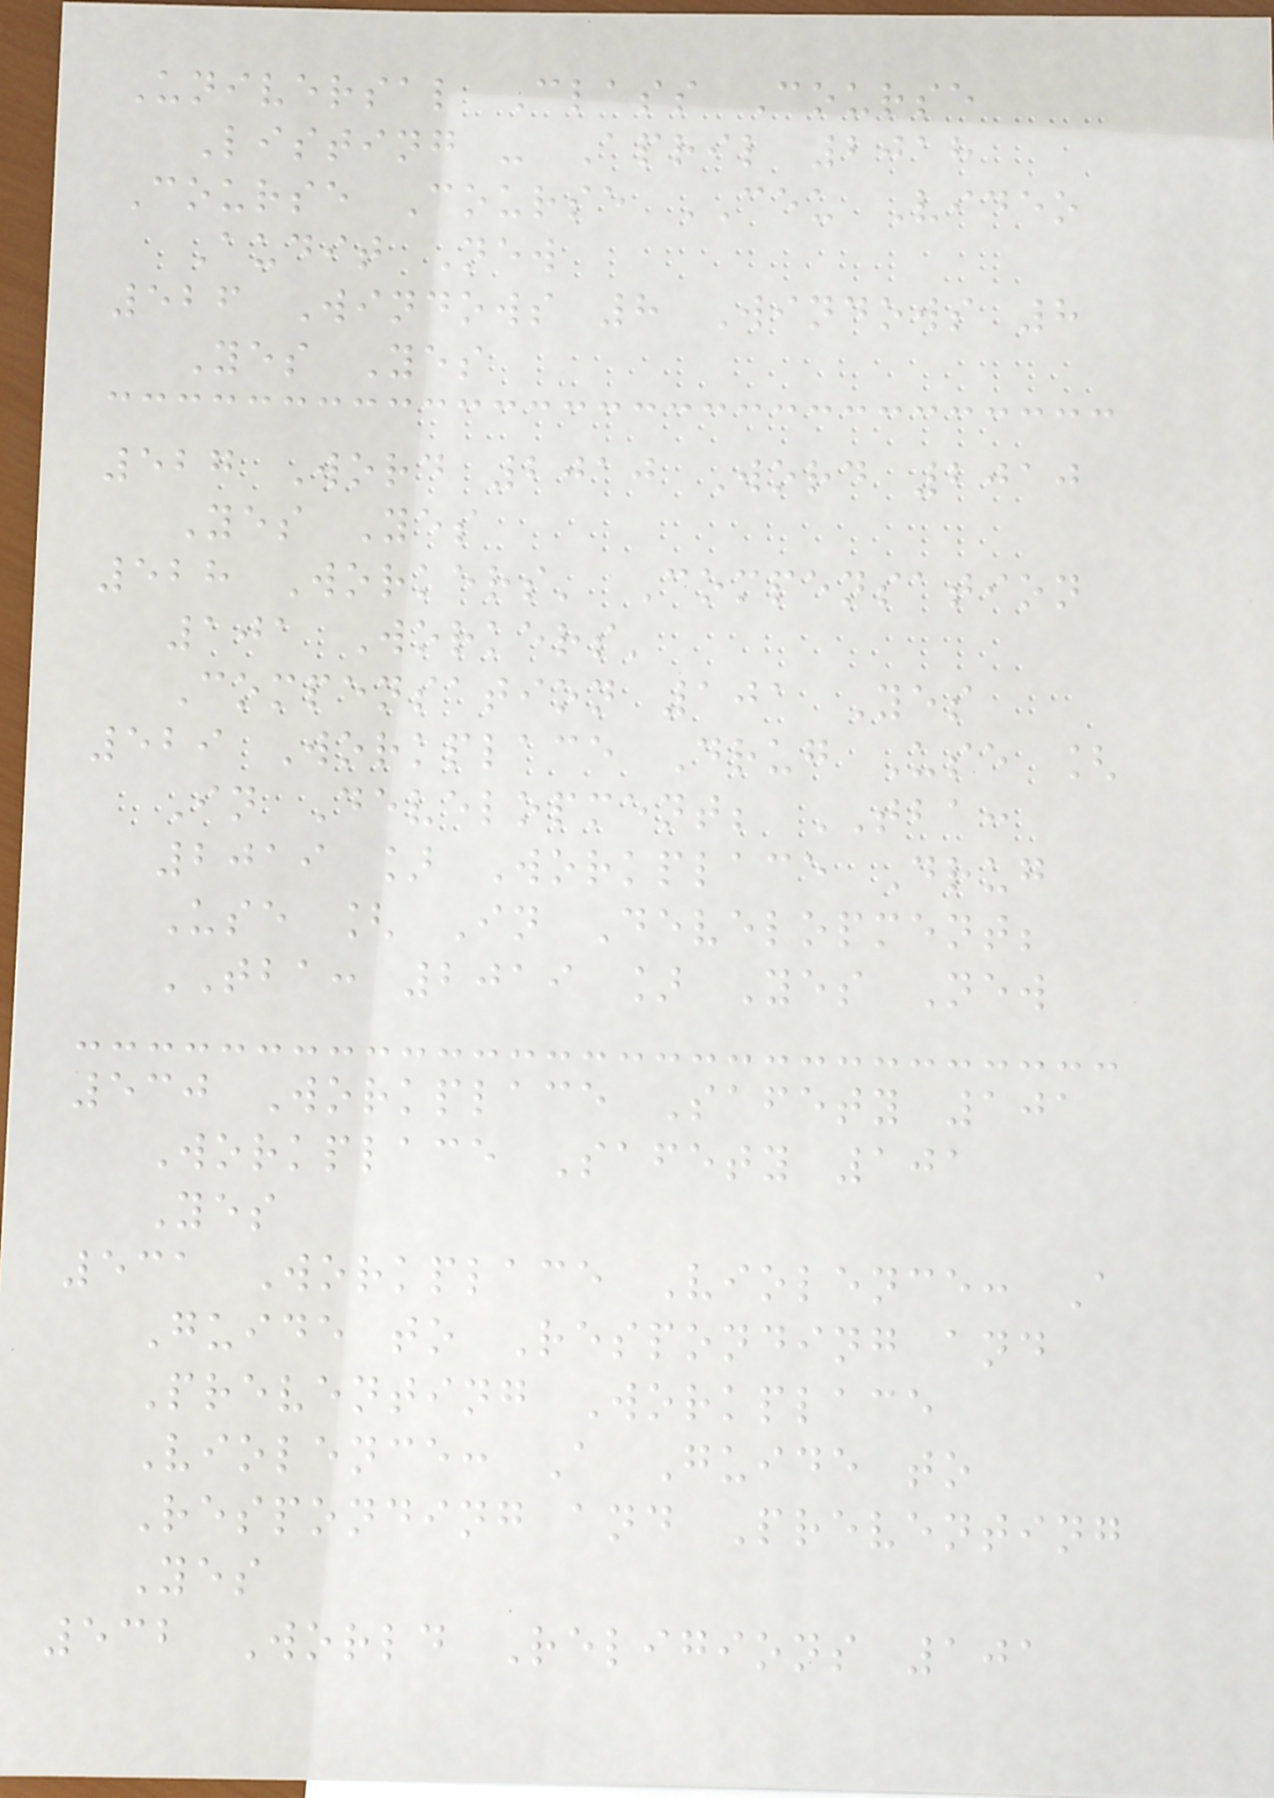Universal Class Course
Listing - April 2018
Course Course CEU Video
Audit New
526 Windows 8 Windows 8
Yes Yes
527 Word 2010 Word 2010
Yes Yes
528 Workers' Compensation
101 Workers'
Compensation 101 Yes
529 Workplace Drug Use [
In Development; TBA:
2019 ] Workplace Drug
Use [ In Development;
TBA: 2019 ] Yes New
530 Workplace Safety 101
Workplace Safety 101
Yes
531 Workplace Violence: A
Guide to Responding and
Preventing Workplace
Violence: A Guide to
Responding and Preventing
Yes
532 World Religions 101
